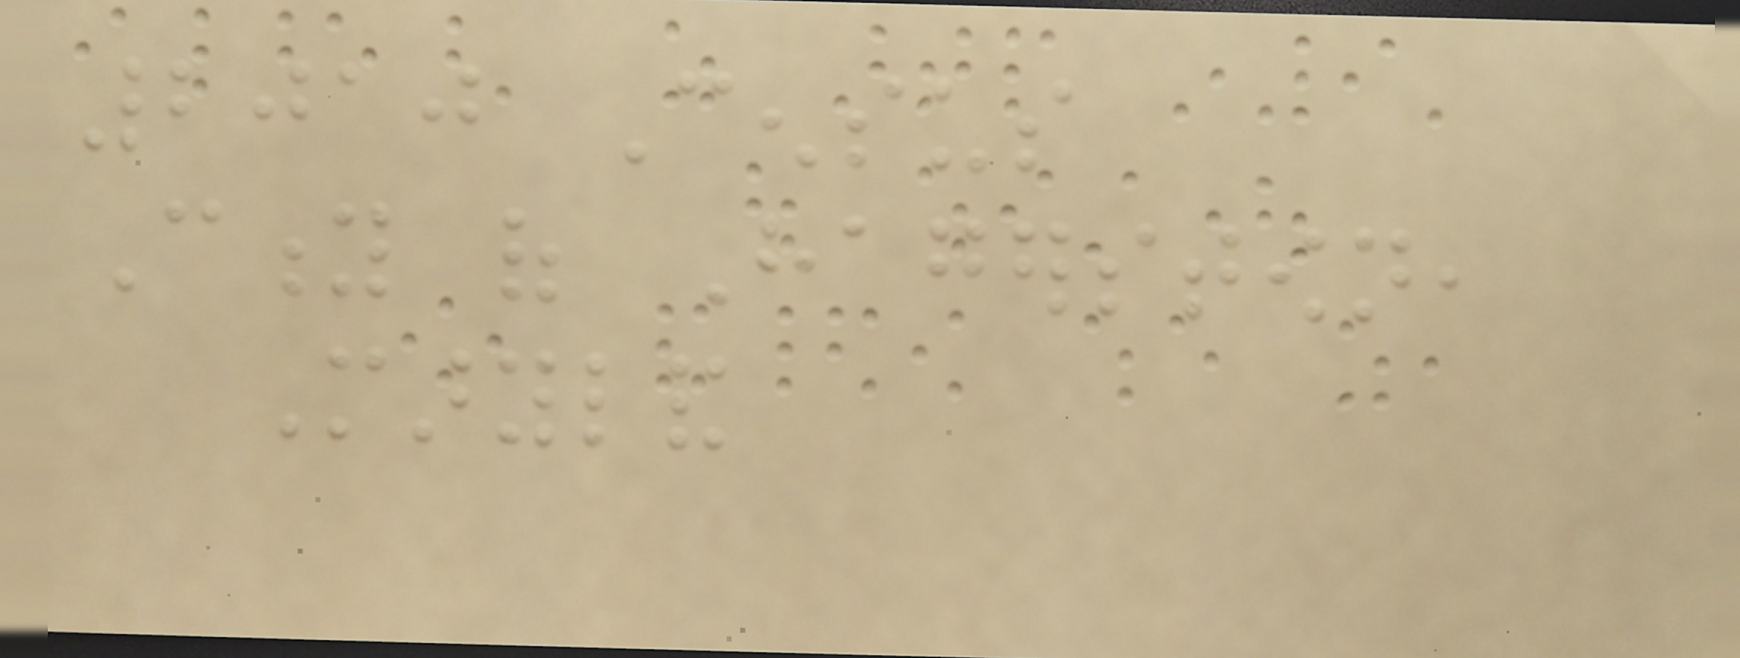2010 Census
City of Hagerstown,
Maryland
